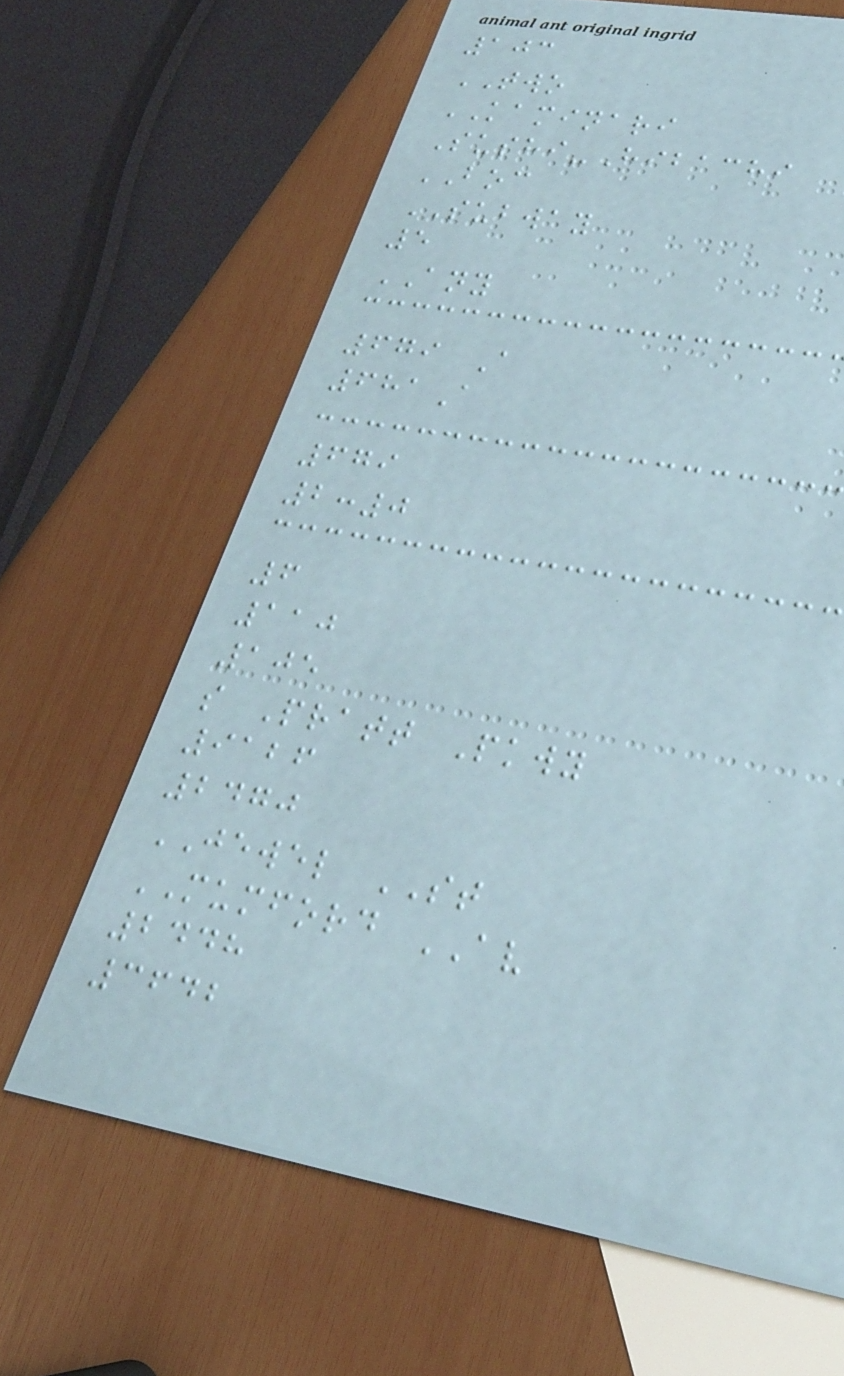103
TWO
KAMINARI
Sushi-Hibachi
BOC
SUBWAY
5
ANY
679 A
681A
679
2:0
6
110
105
s Pratt Pkwy
9126
2470
JEWEL ST
MUMFORD AV
2448
3642
